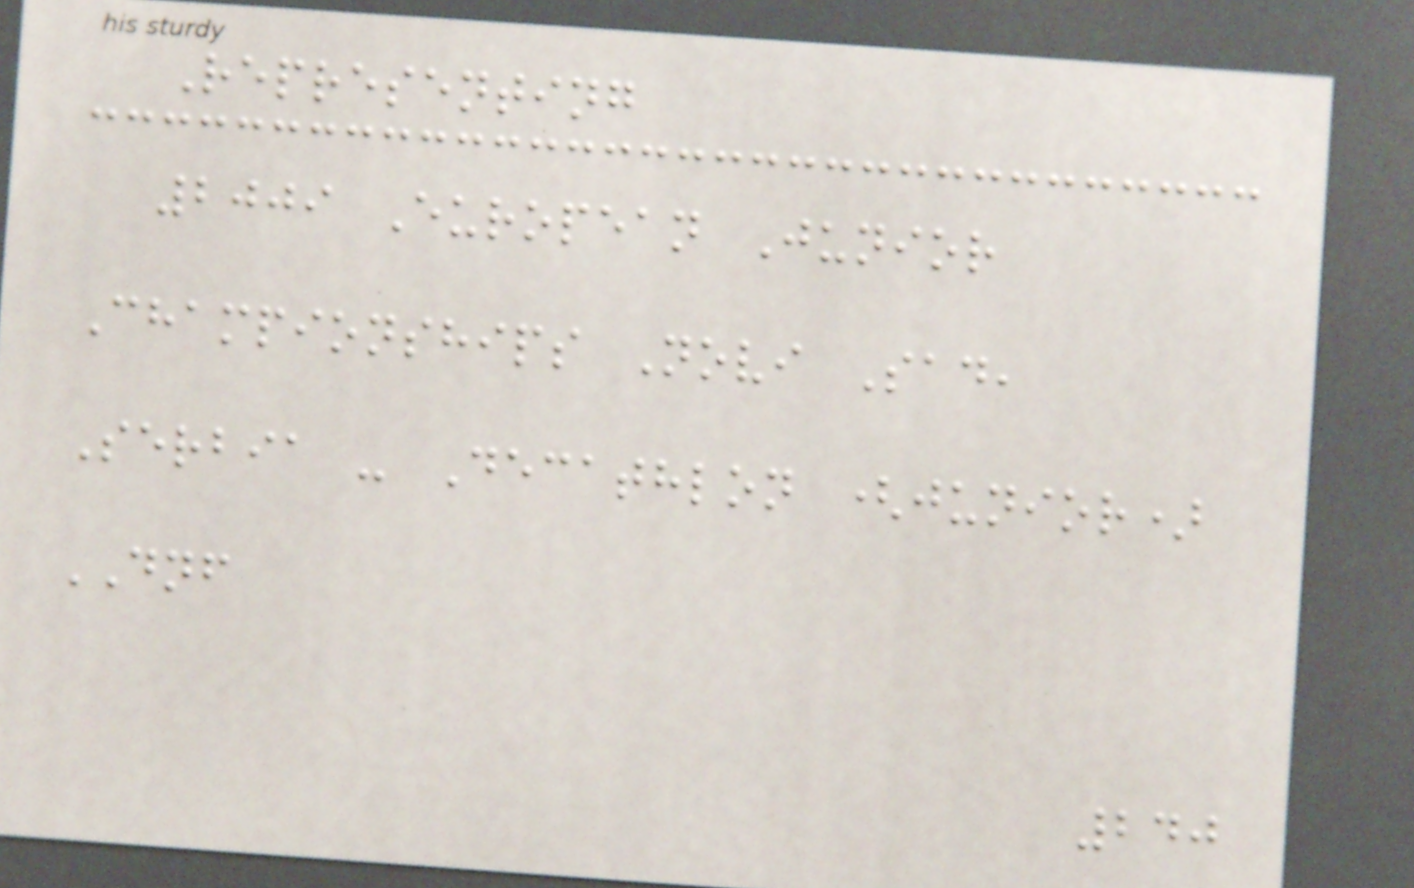Representing
2009 European Junior
Championships Novi Sad,
Serbia - Decathlon (junior)
DNF
240
